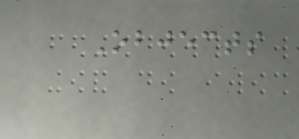Objects
